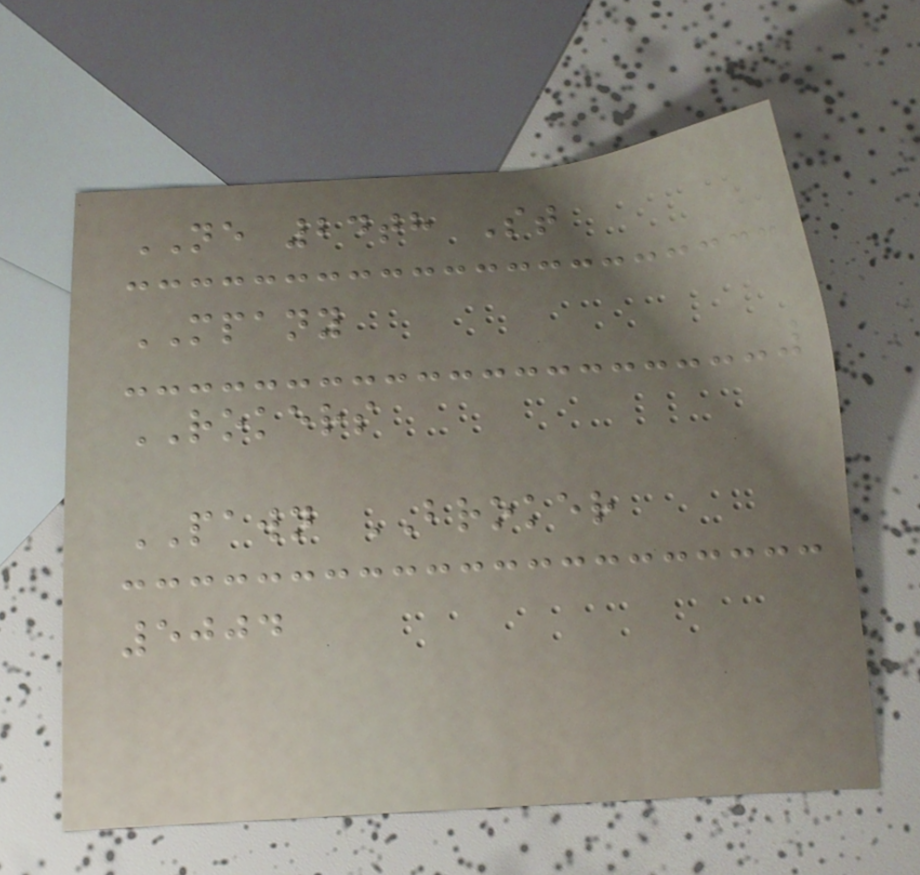NE 24th St
MPANY
ROKERS
PAWN BROKER
5004
